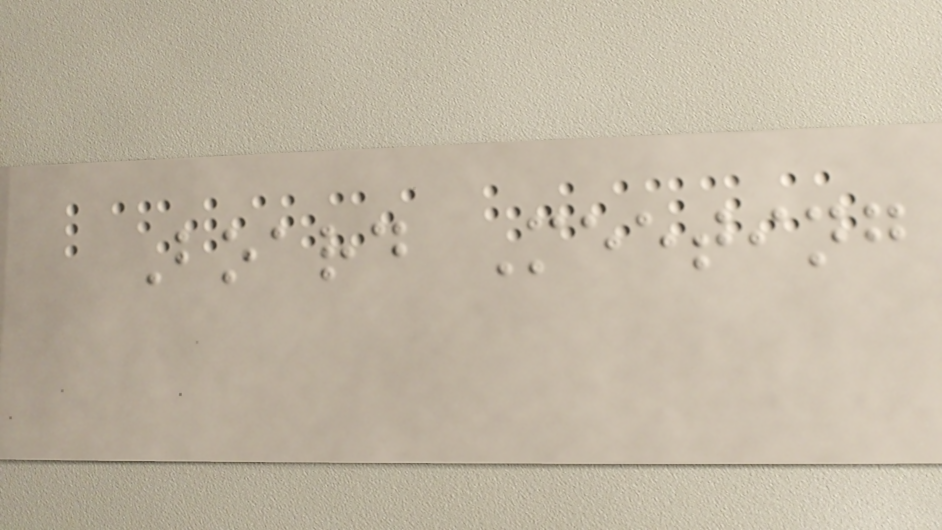Board Meeting
